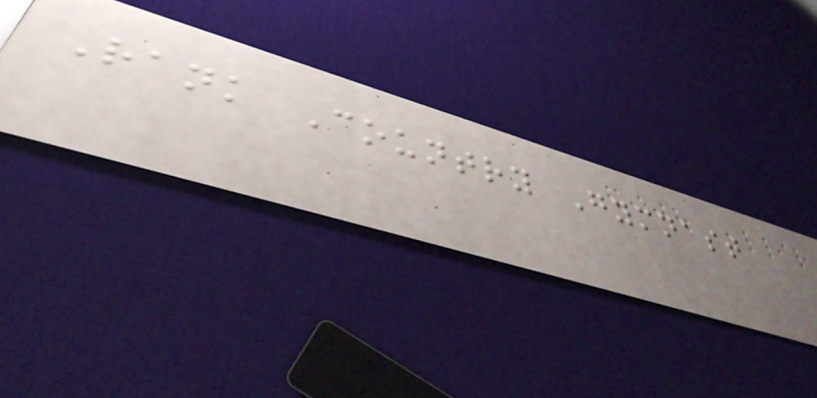Rank Country Gymnast
